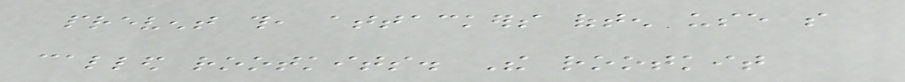prevent this, attackers often use so
called rootkits. The rootkit
